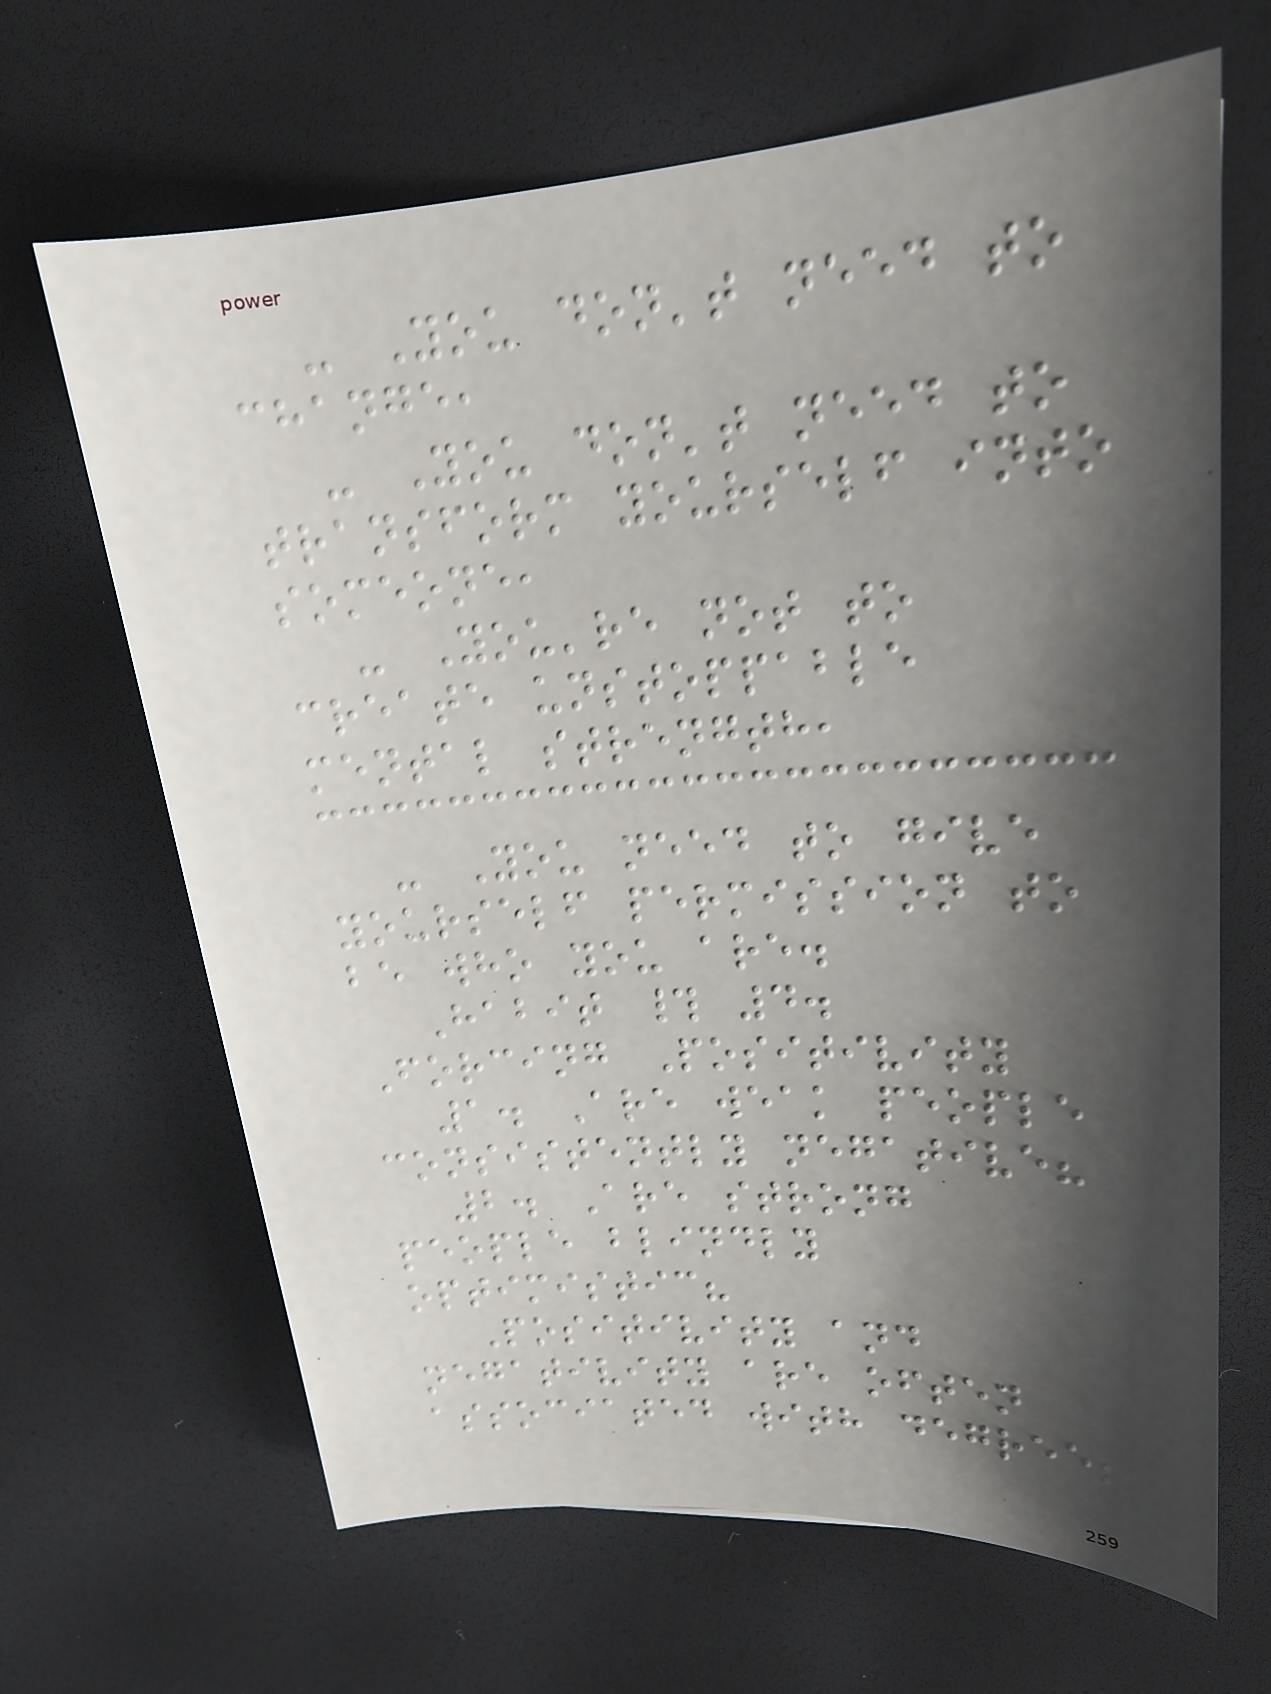- You don't need to
change,
- You don't need to
transform yourself into
someone,
- You're not to
create unstoppable
mental strength,
- You need to give
yourself permission to
be who you are.
Habit # 4.
Forcing Positivity
1. Are weak people
consistently negative?
2. Are strong
people blindly
optimistic?
Positivity and
negativity are often
associated with degrees
